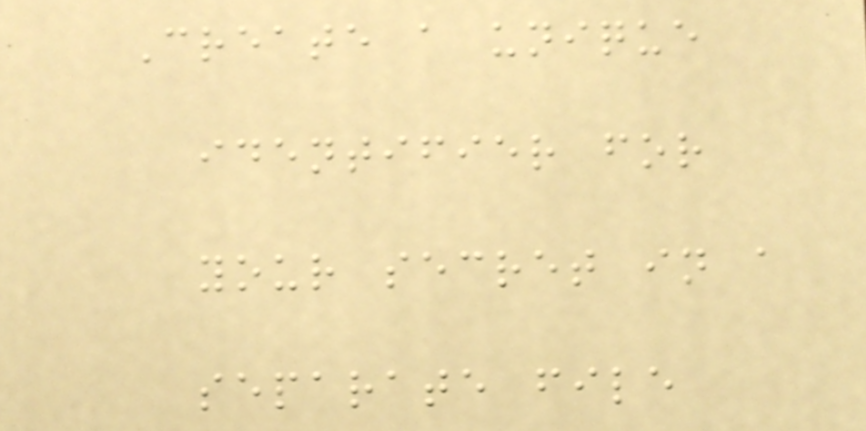Create a unique
identifier for
your secret in a
separate file
